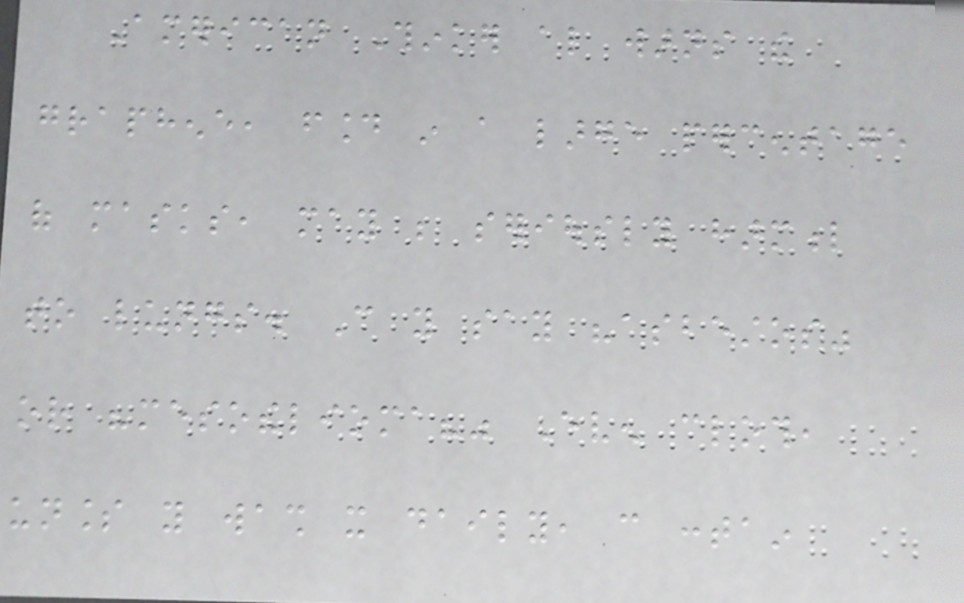American Thinker also warns the
graphene, found in a large percentage
of masks, may be seriously harmful
to lungs. Can you say "asbestos"
or "mesothelioma?" Even cloth,
unless you wash it daily, can contain
